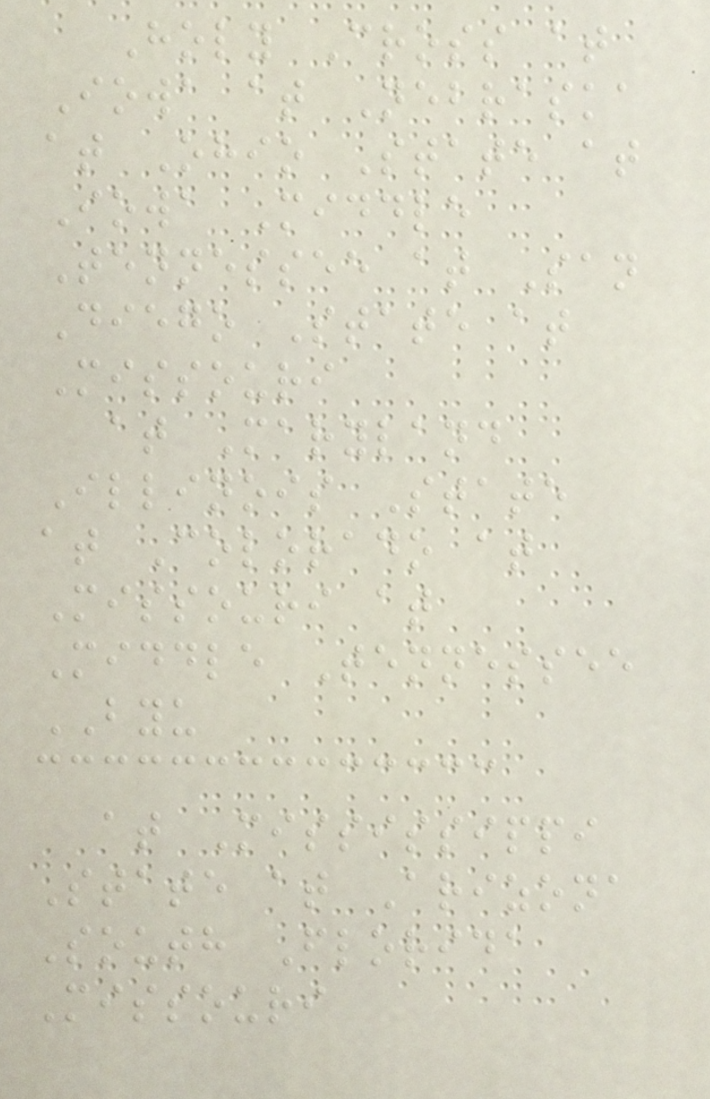Holy Cross at
Iowa at Nebraska
at Ohio State at
Iowa Middle
Tennessee at San
Diego State at
Missouri
at Maryland
Illinois State
at Colorado at
Missouri at
Middle Tennessee
BYU
at Mississippi
State at Arizona
South Florida
Missouri
